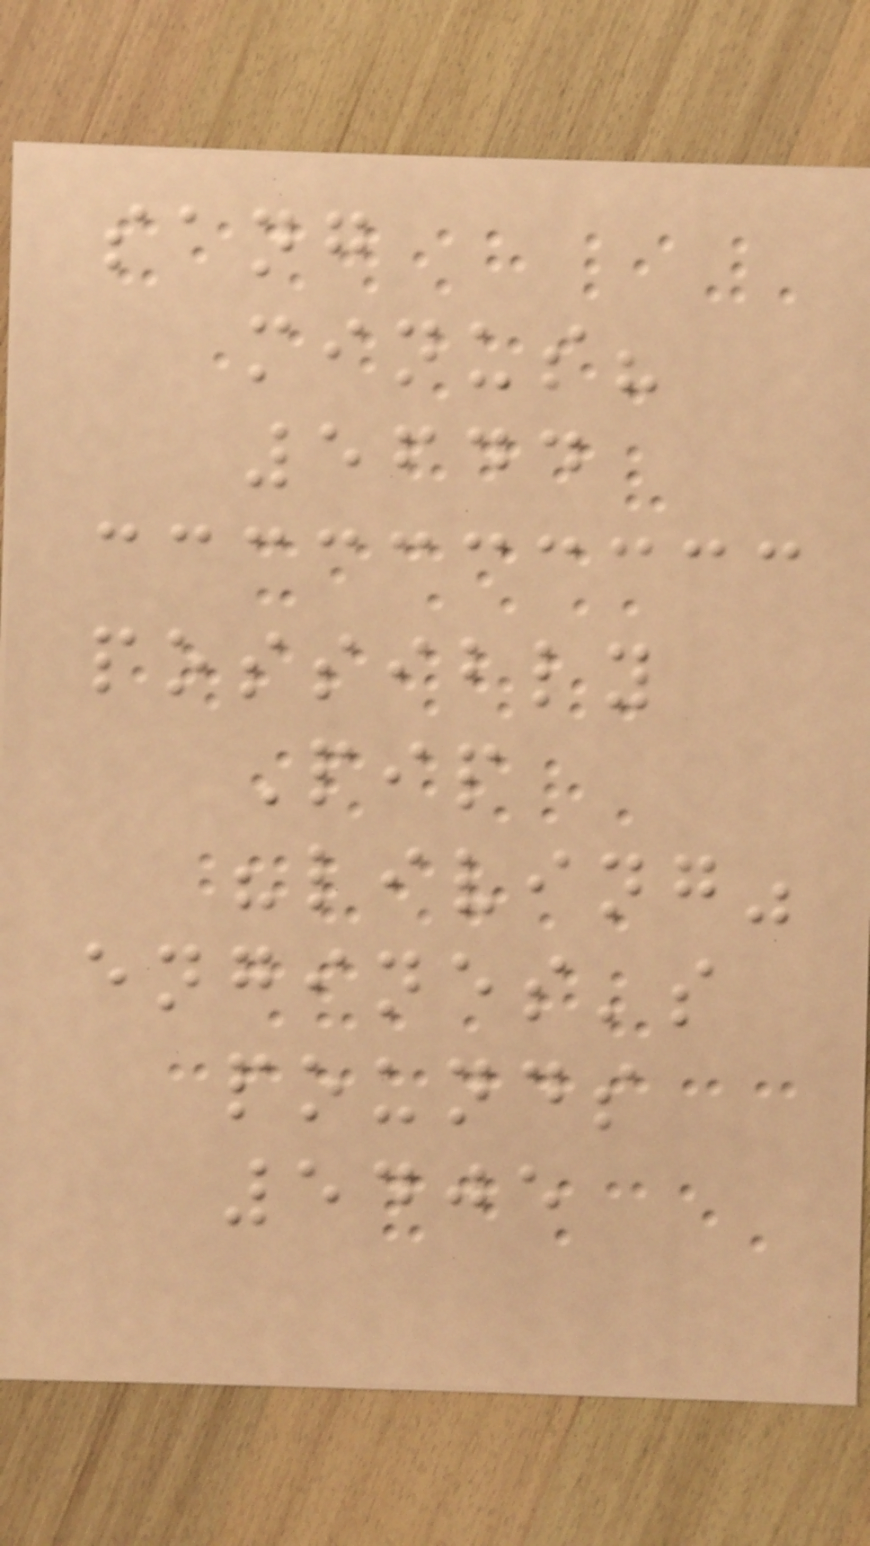sang
minus?
5644
possibly
Pip
"living"
engines's
pounds
5405
